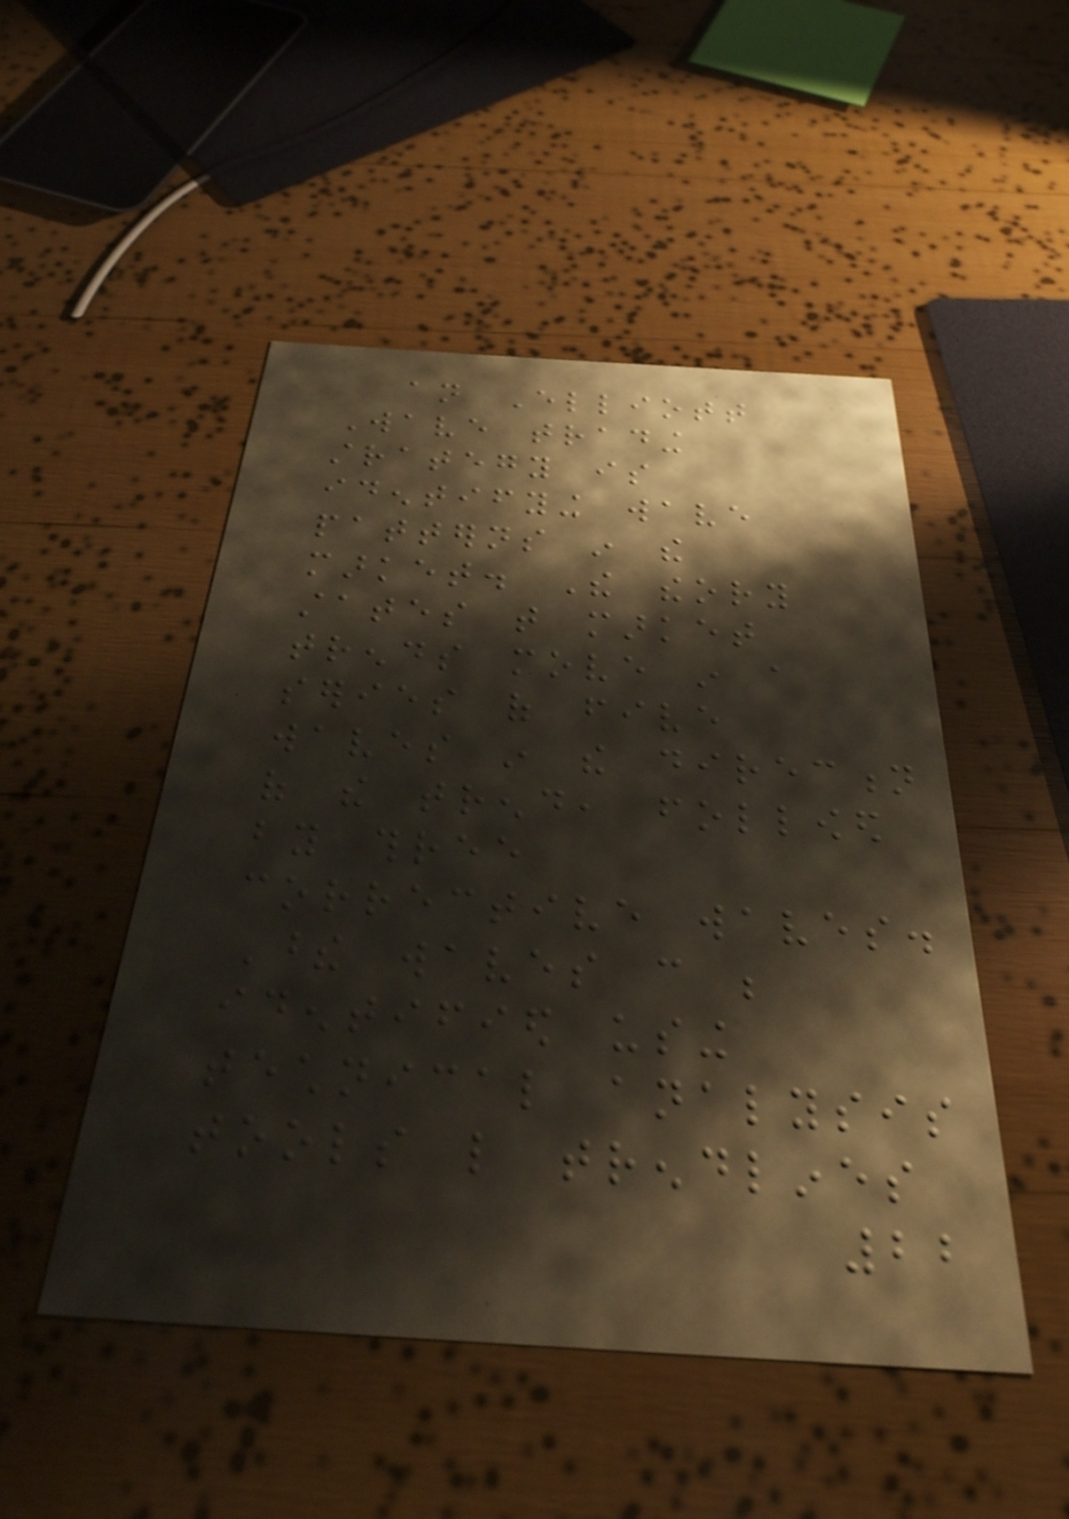an Elliott
Wave trading
strategy is
identifying wave
patterns in the
market. The theory
states that market
trends move in a
series of five
waves in the direction
of the trend, followed
by three
corrective waves.
These waves can be
identified using
technical analysis
tools like trendlines
22
